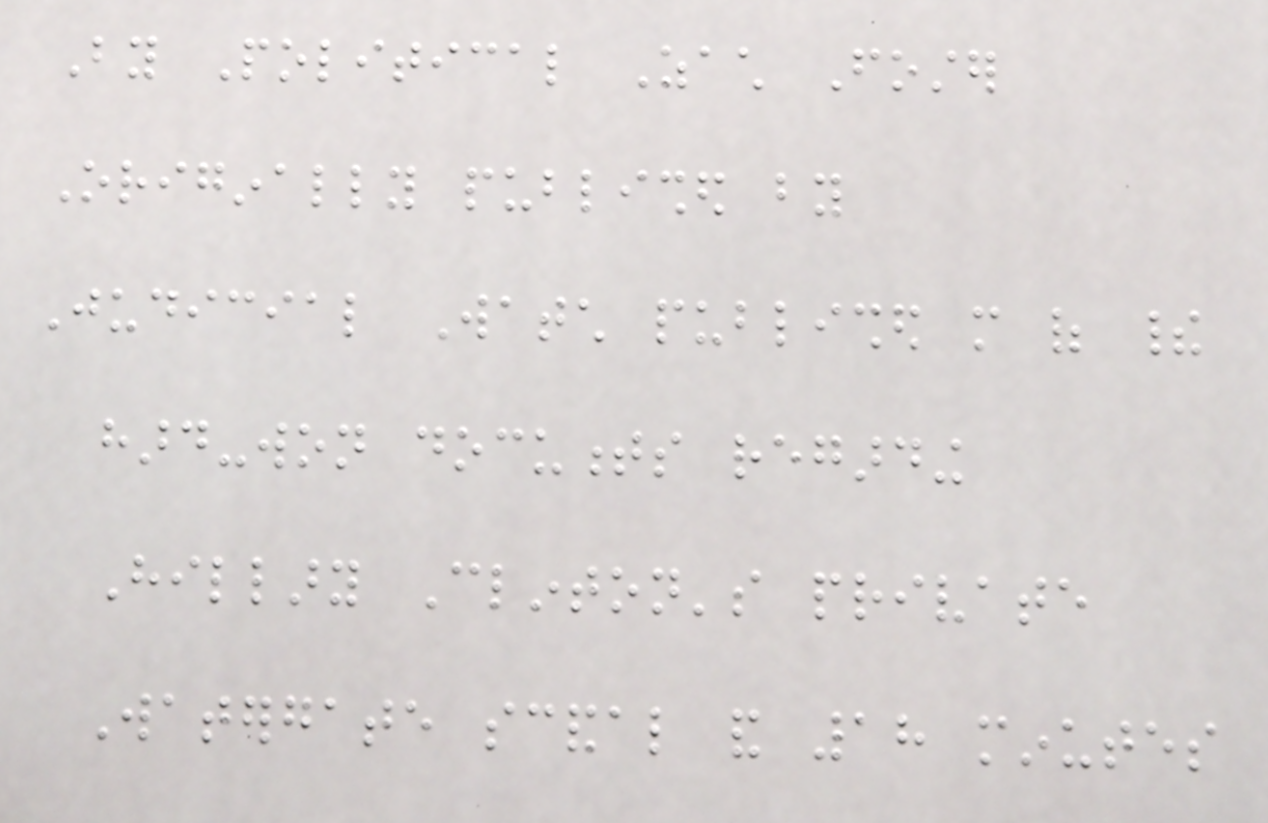By Political Zach Foster
Originally published by
Judicial Watch published more of their
hard-won documents regarding
Hillary Clinton's private
Watergate scandal and 18 minutes
